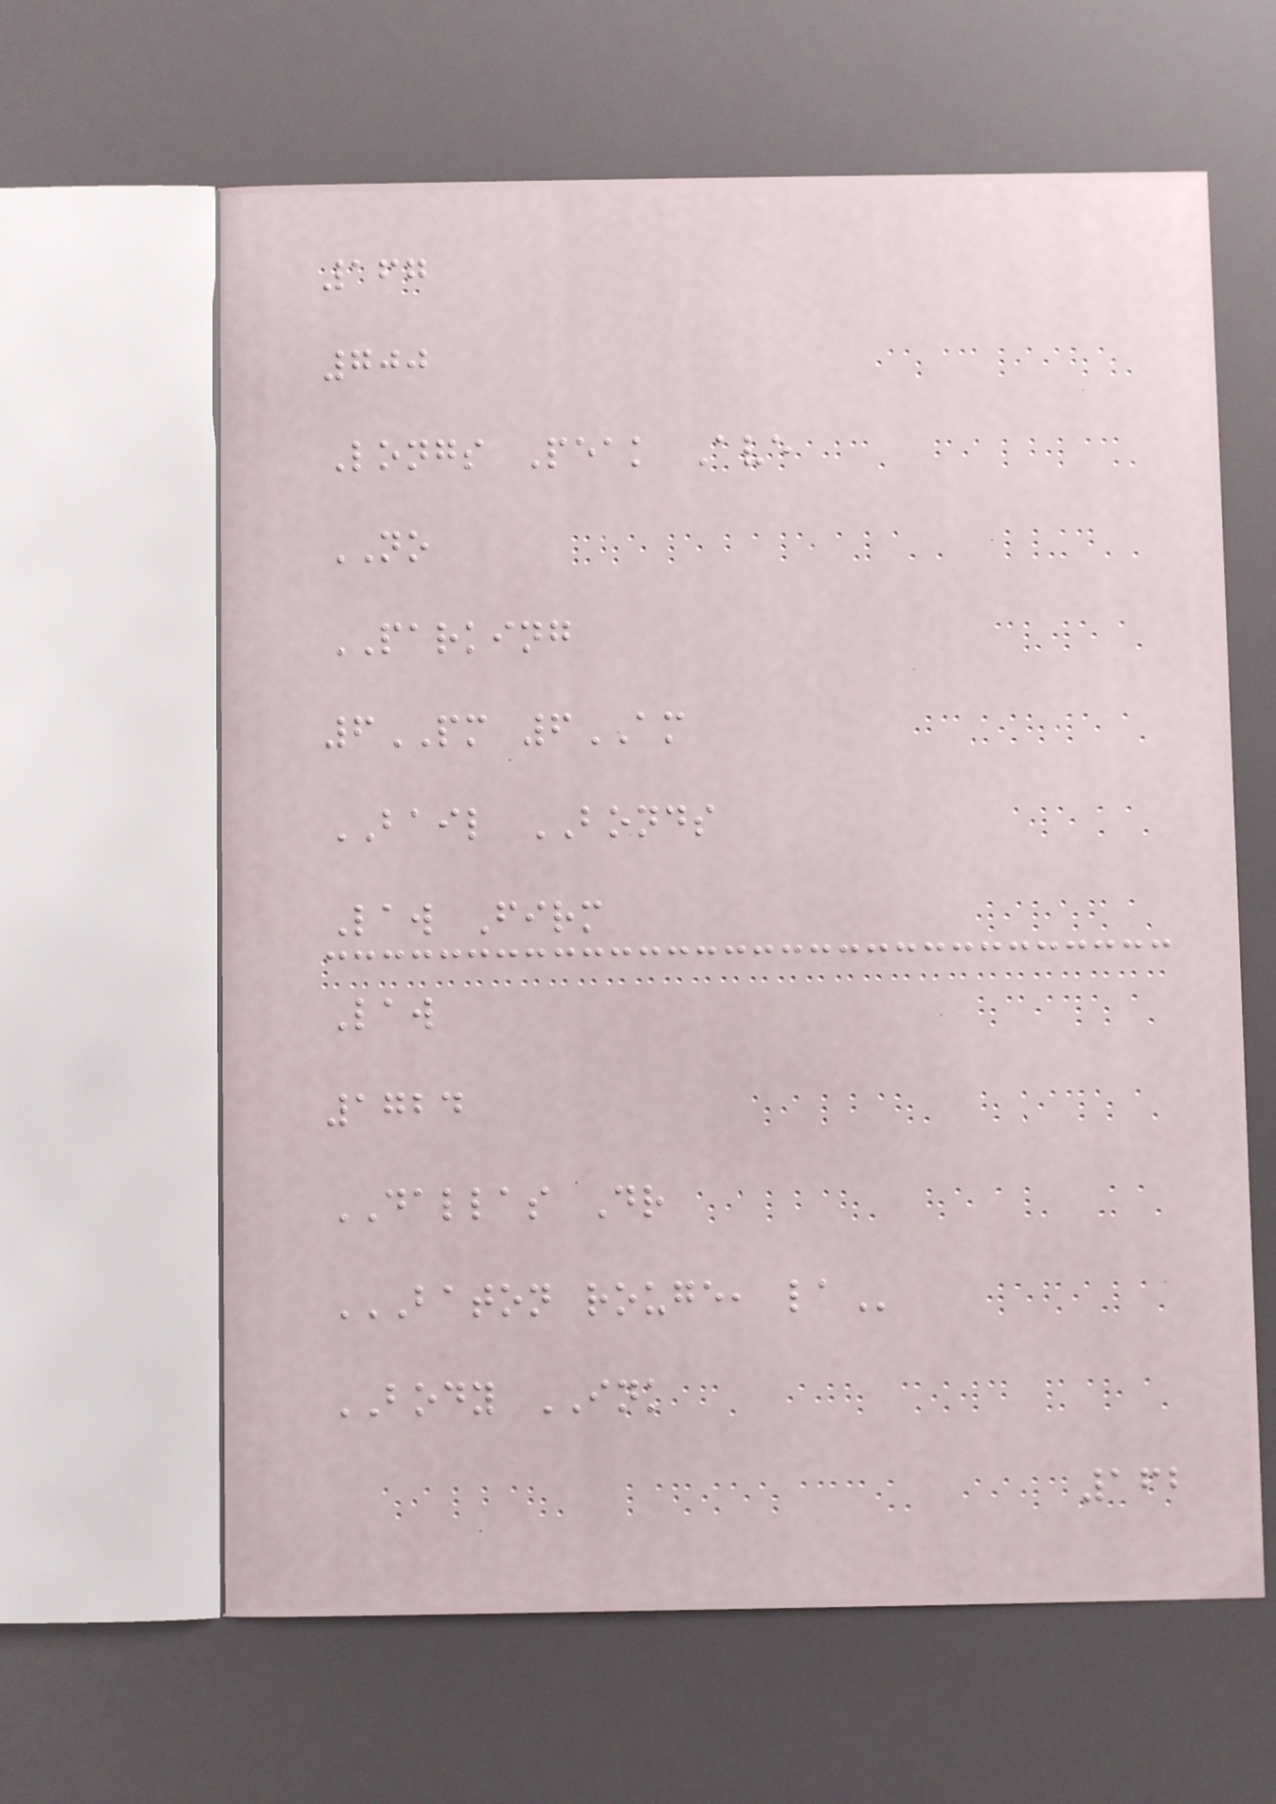167
700
Longs Peak Ave
NO
PARKING
6PM 6AM
BAIL BONDS
Law Firm
Law
1724
DALLAS Dr
BATON ROUGE, LA
BODY INK
162
